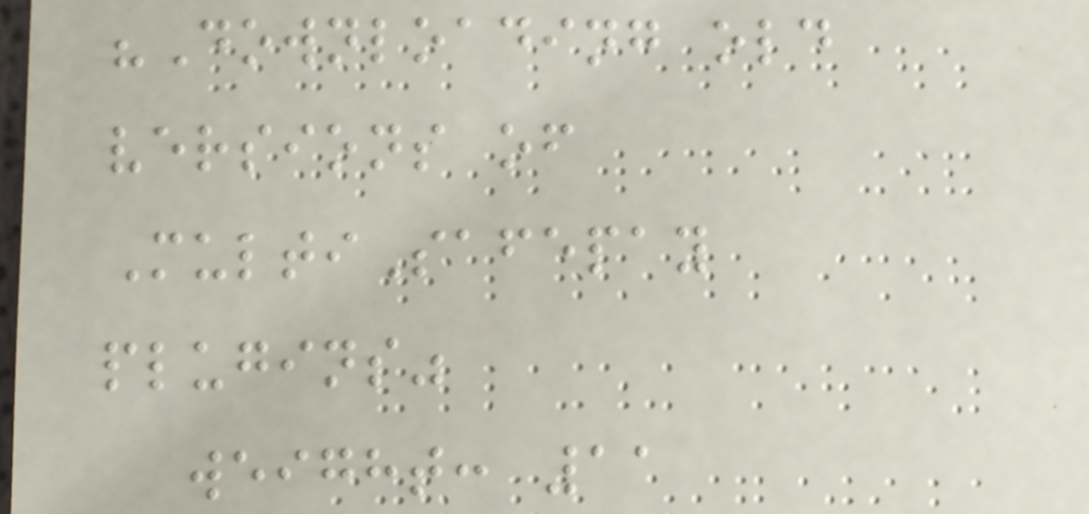"Downloading old
versions of
MultiSafepay
plugins"
weight: 11
